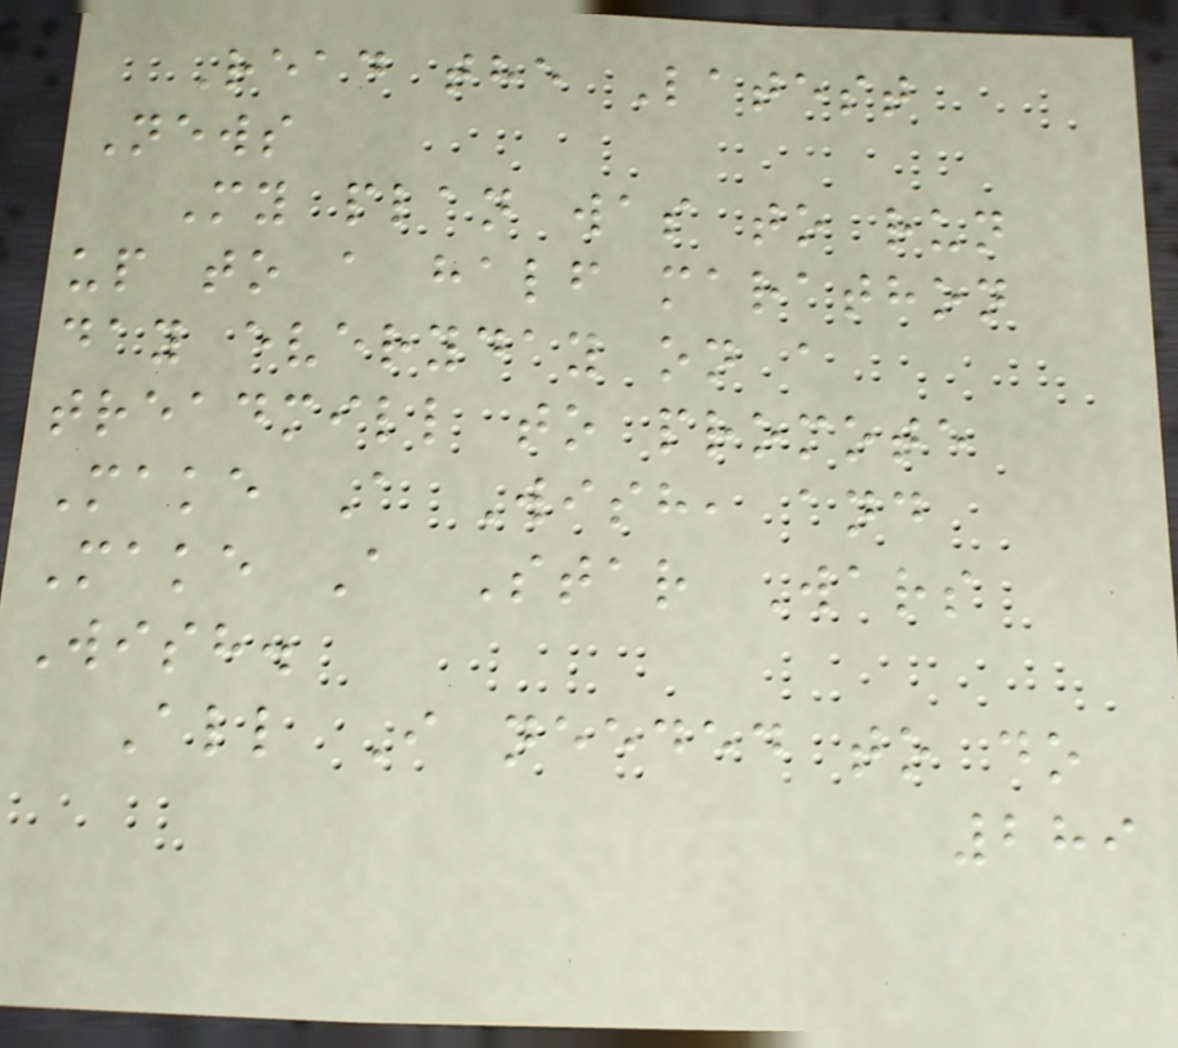Read the Latest
News
My plan was to run
up to a half marathon
day everyday on a
treadmill to promote
Make A Wish, and
Make A Star Wars
Wish.
All I needed to do
289
